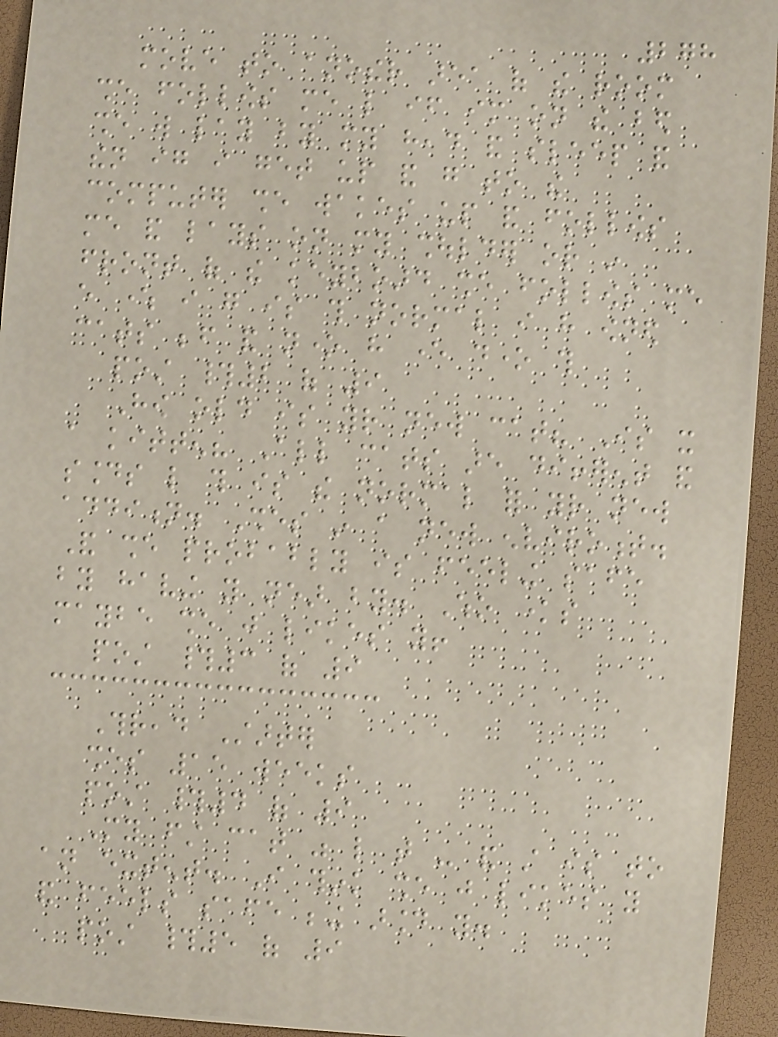278
move to another area of the room
she follows me like if im on the bed
she will lay by my head and sleep and
then ig i get up and go to the
computer she wakes up and follows
me and lays on my shoulder or in
front of the keyboard she follows me
every where i go is this normal i have owned
cats before and none have ever done this
post #2 of 9
How old is your new cat? Is it
a kitten? All cats are different and
sounds like this is the normal for your new
addition. Shes in a new enviroment.
And she probably is feeling safe
by having you near by. Who knows
maybe she just likes you!
post #3 of 9
Thread Starter
shes 15 weeks
post #4 of 9
My first cat was like that - and still is to
an extent. I think she just likes you
and feels safe being around you.
post #5 of 9
